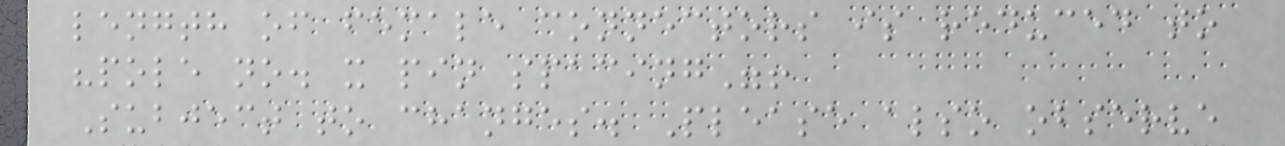length of female connectors is reduced to
"pole no. x pin spacing"!
Subject to changes. Please also observe
